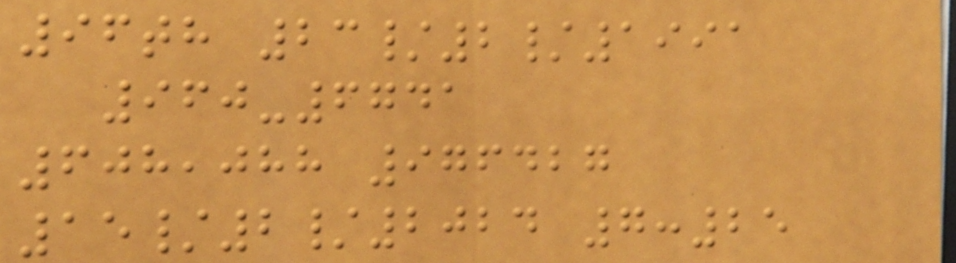96th 23/2/1991
960-6741
608,088 976427
15/2/2024 7:25
